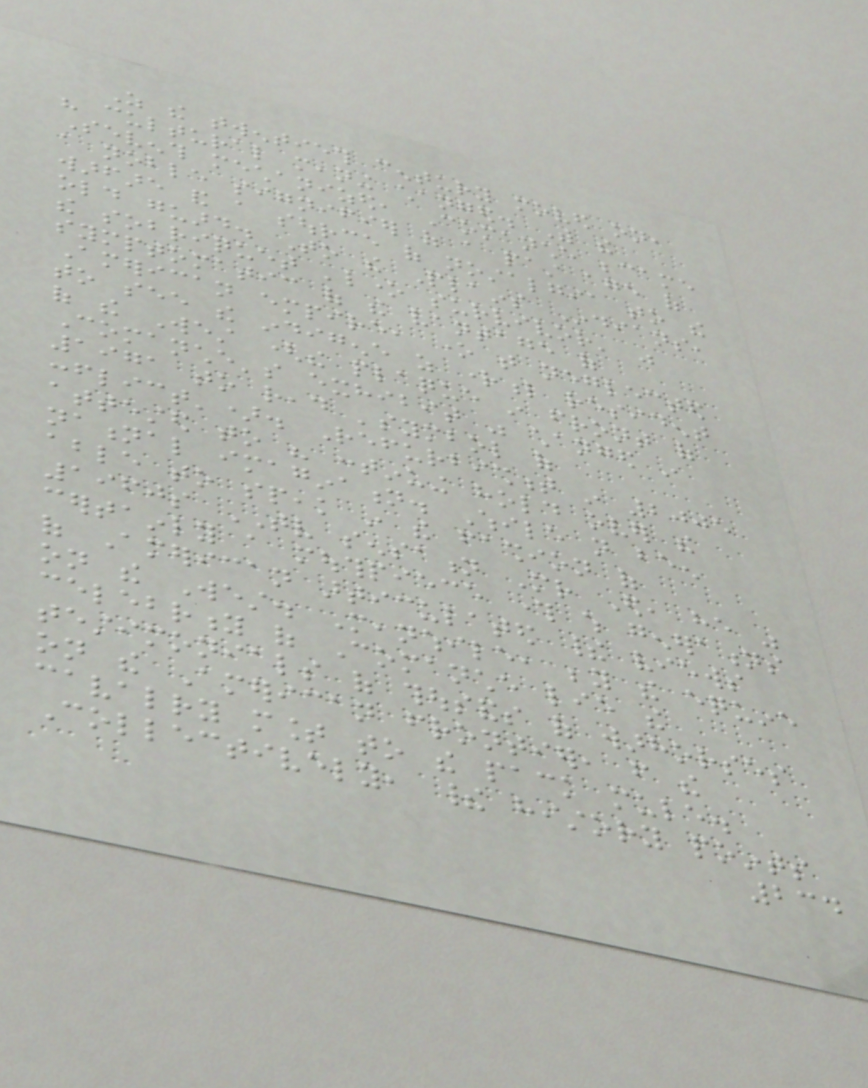As the twentieth century moved on,
his cultural meaning changed. With the
Seventh mechanized, Comanche became
a noble signifier of a past age of
warfare and a source of nostalgia to the
old guard. To the Plains Indians,
the sobriquet 'lone survivor' was
symptomatic of the vantage of
American empire, one that neglected
to see the indigene as rightful resident
of the West (the plaque in front of
Comanche's exhibit was changed in
1971 to read 'symbol of
conflict'). Refurbishment in 2005
attested to his continuing hold over the
national imagination. While not been
able to speak in the fashion of
1960s TV sensation Mr Ed, he was
certainly a mouthpiece through which generations
of American articulated their views
on the West. Meanwhile, beyond the equine
celebrity of Comanche lie the
testimonials of thousands of warhorses
on the American frontier, from the
cavalry mount to the pack mule.
Collectively, their history points
234
